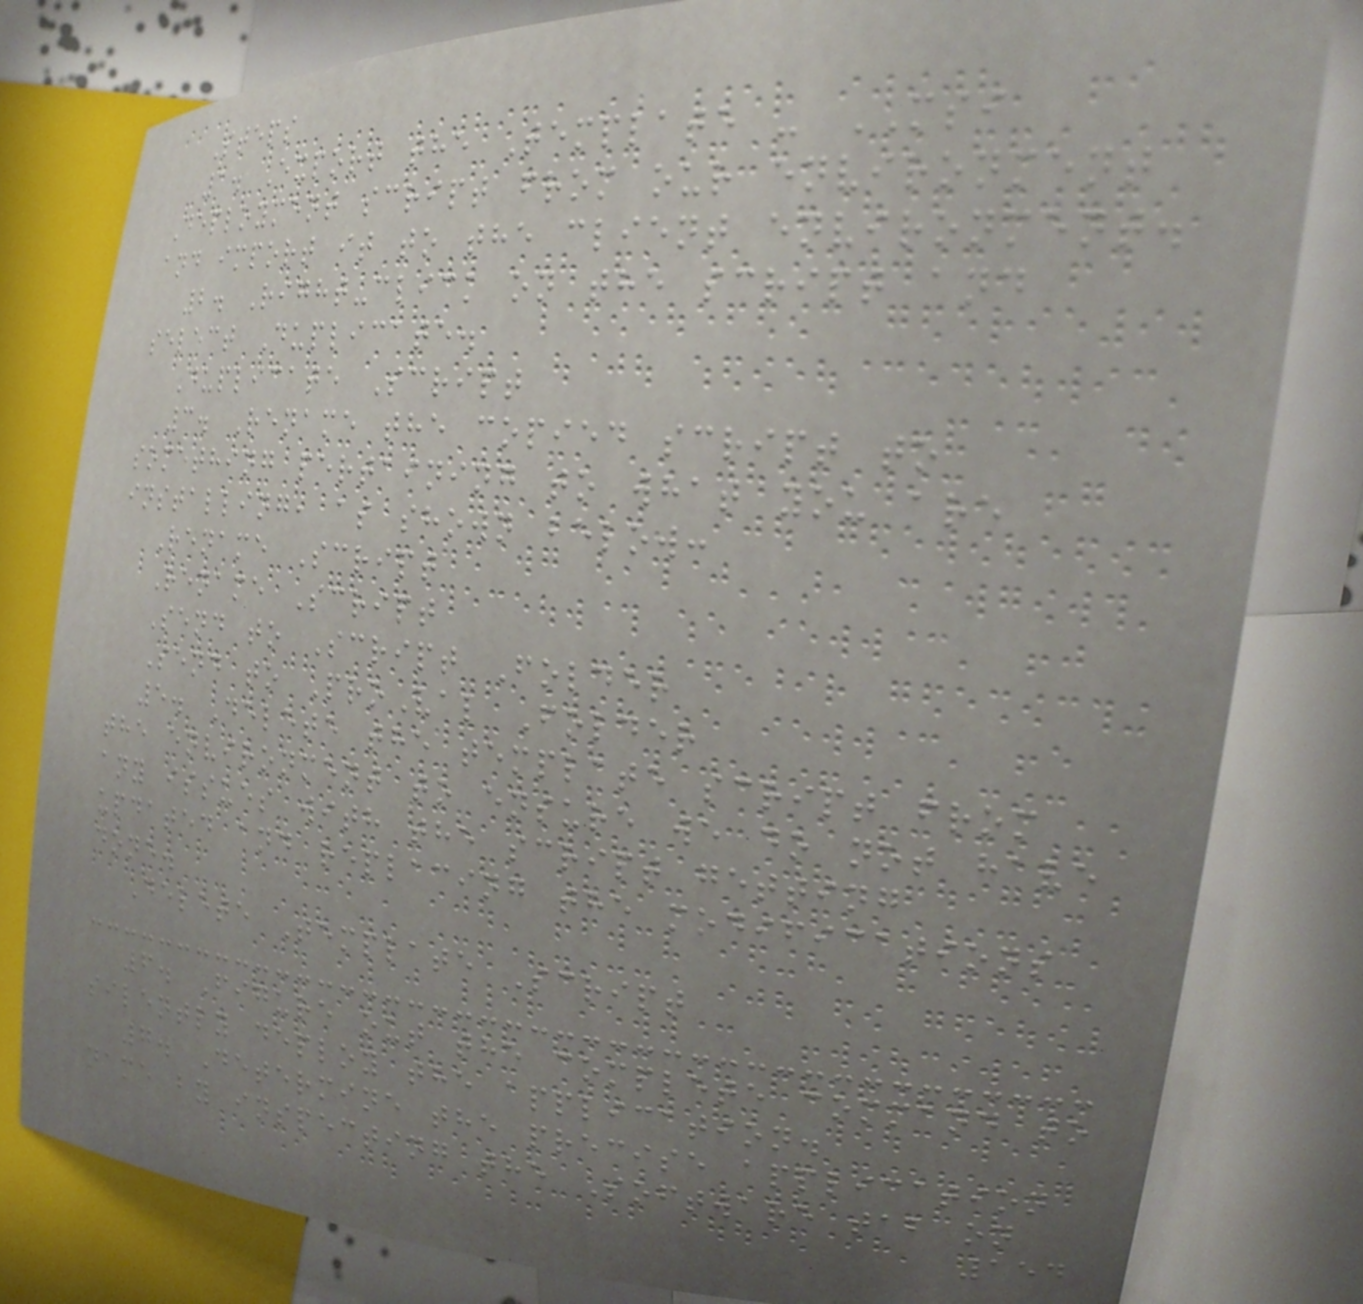Steps
1. Export the Template - MSI
Deployment script from our environment
and import it to the client environment.
2. Right-click on the script and
select Duplicate.
Duplicate Script
3. Rename the copied script to
something pertaining to what you are
installing, as shown below:
Rename Script
Rename Script
Send to Script Folder
Send to ProVal Folder
5. Delete the template script from
the environment to ensure we do not have
any issues with the script getting
updated and replacing the modifications
done.
Delete Template Script
6. Figure out the complete command to
silently deploy the application.
7. Determine the precise application
name by inspecting the Software tab on
154
